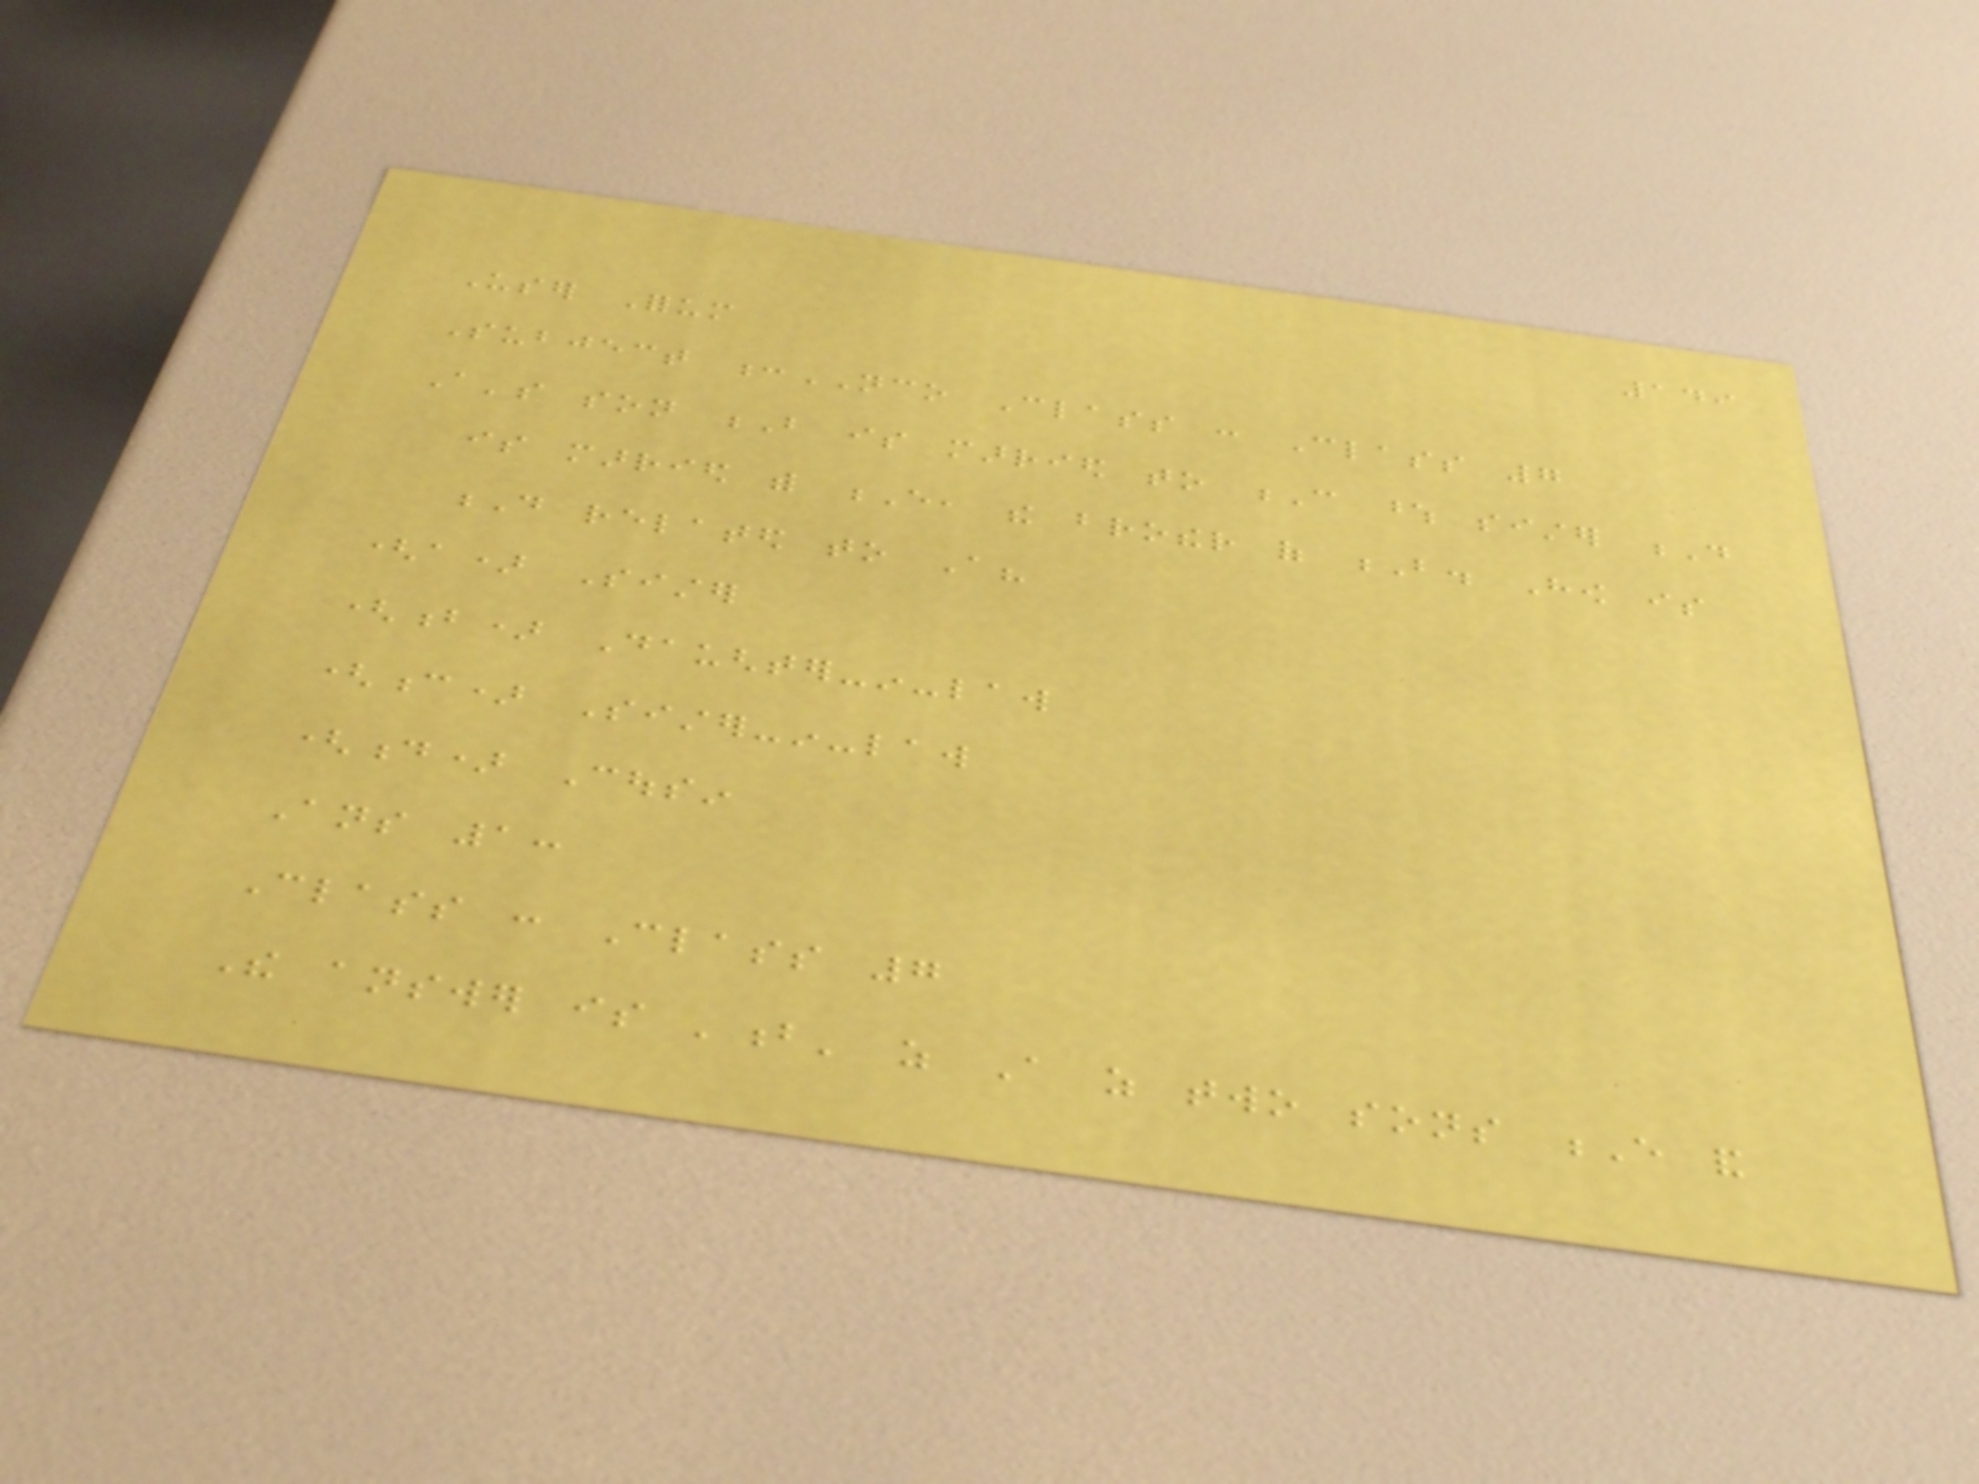149
User Forum
Subject :NCO Class : Class 7
A's son B is married to C whose sister D
is married with E, the brother of B. How is
D related to A?
(a) Sister
(b) Daughter-in-law
(c) Sister-in-law
(d) Cousin
Ans 1:
Class : Class 7
The answer is 'b' as A as two sons E and
